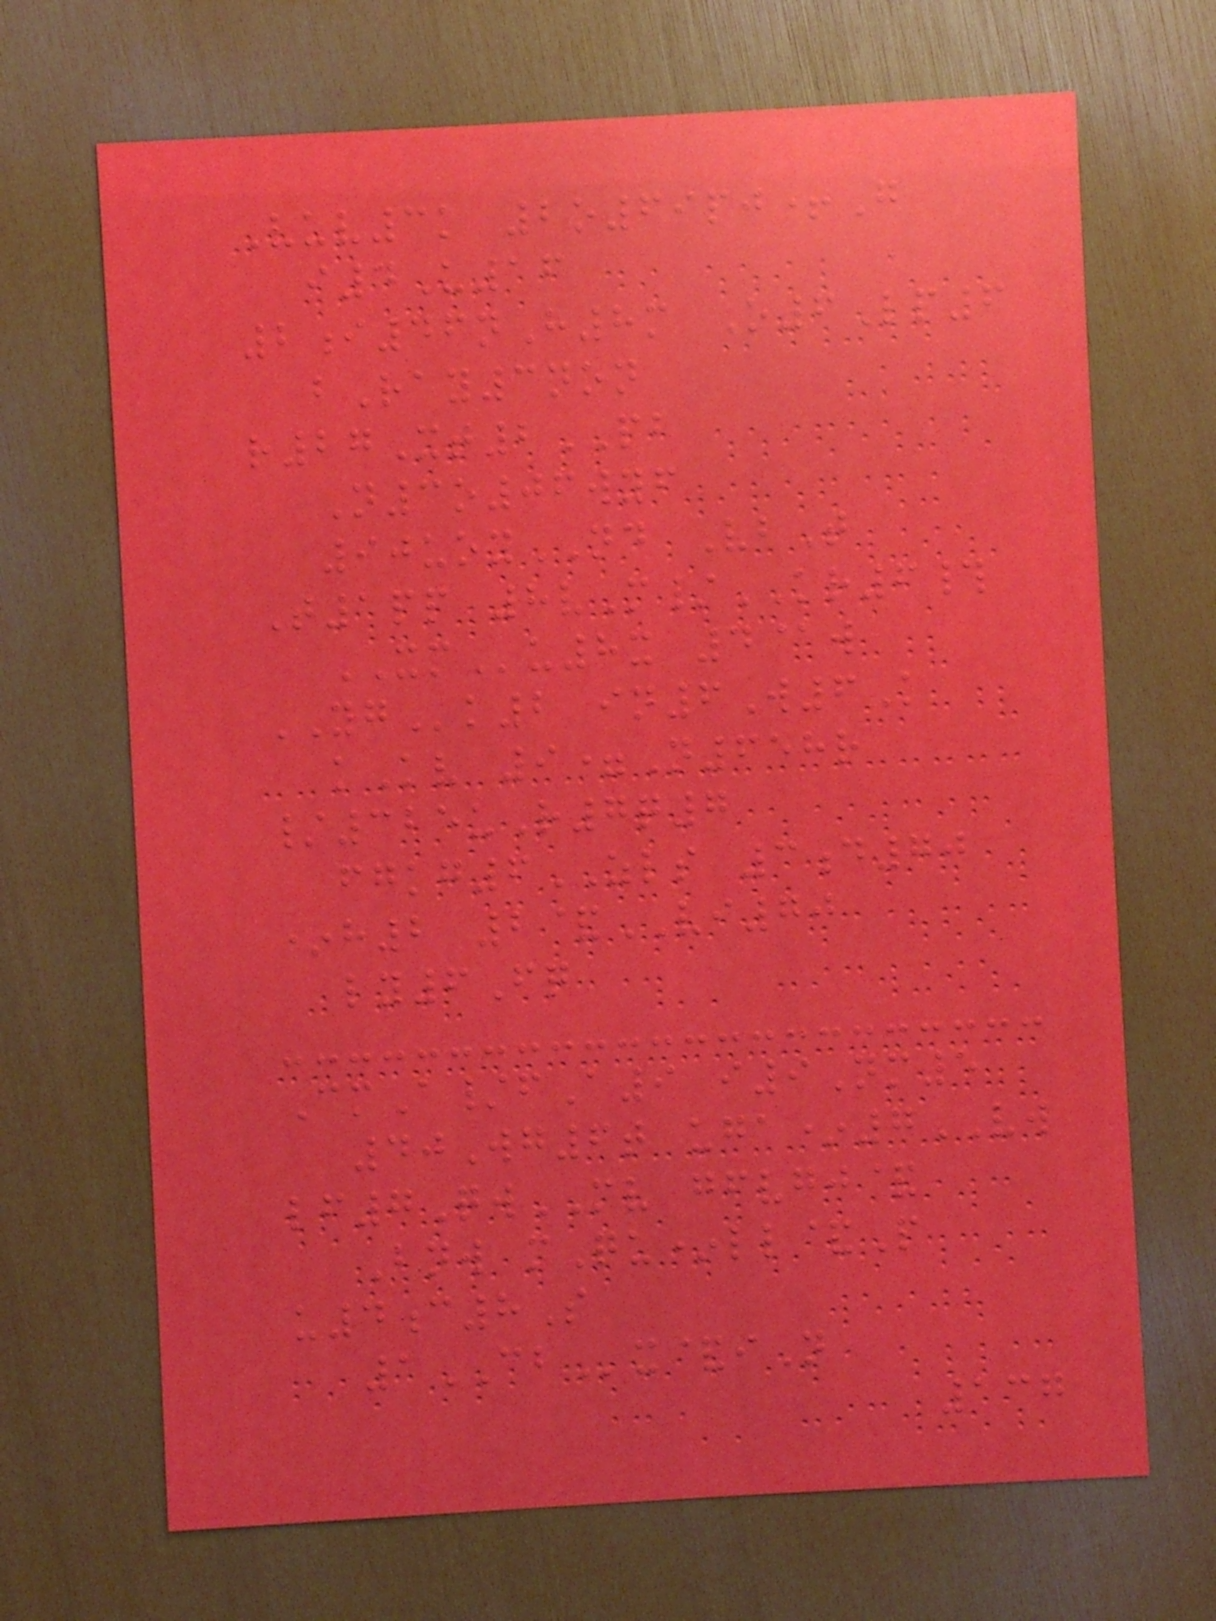Vuv3k 2o69pj+G
i4U16
2i46nH8m O6Lp6
bRay3non
r27Xt2PB
N3o06wyf
90uoyND VbT
T1pp 8vM/KR6#
XMu8x 4@w
YGk2 in6W6K
kKv 9=N658r
/325uR7q7
fgkg6ZLS 3d70
*h2 2&VI70
ly6Fq
CmA/fA9 i9Nm5
40Wg6t uga*7VW
lf7QwMV gfvgj&
Bnw mQu*ll&P
u4c8S
1CBx&iN
137
